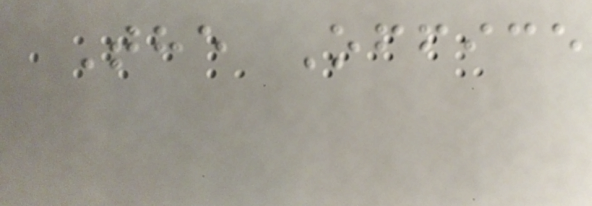The Office
